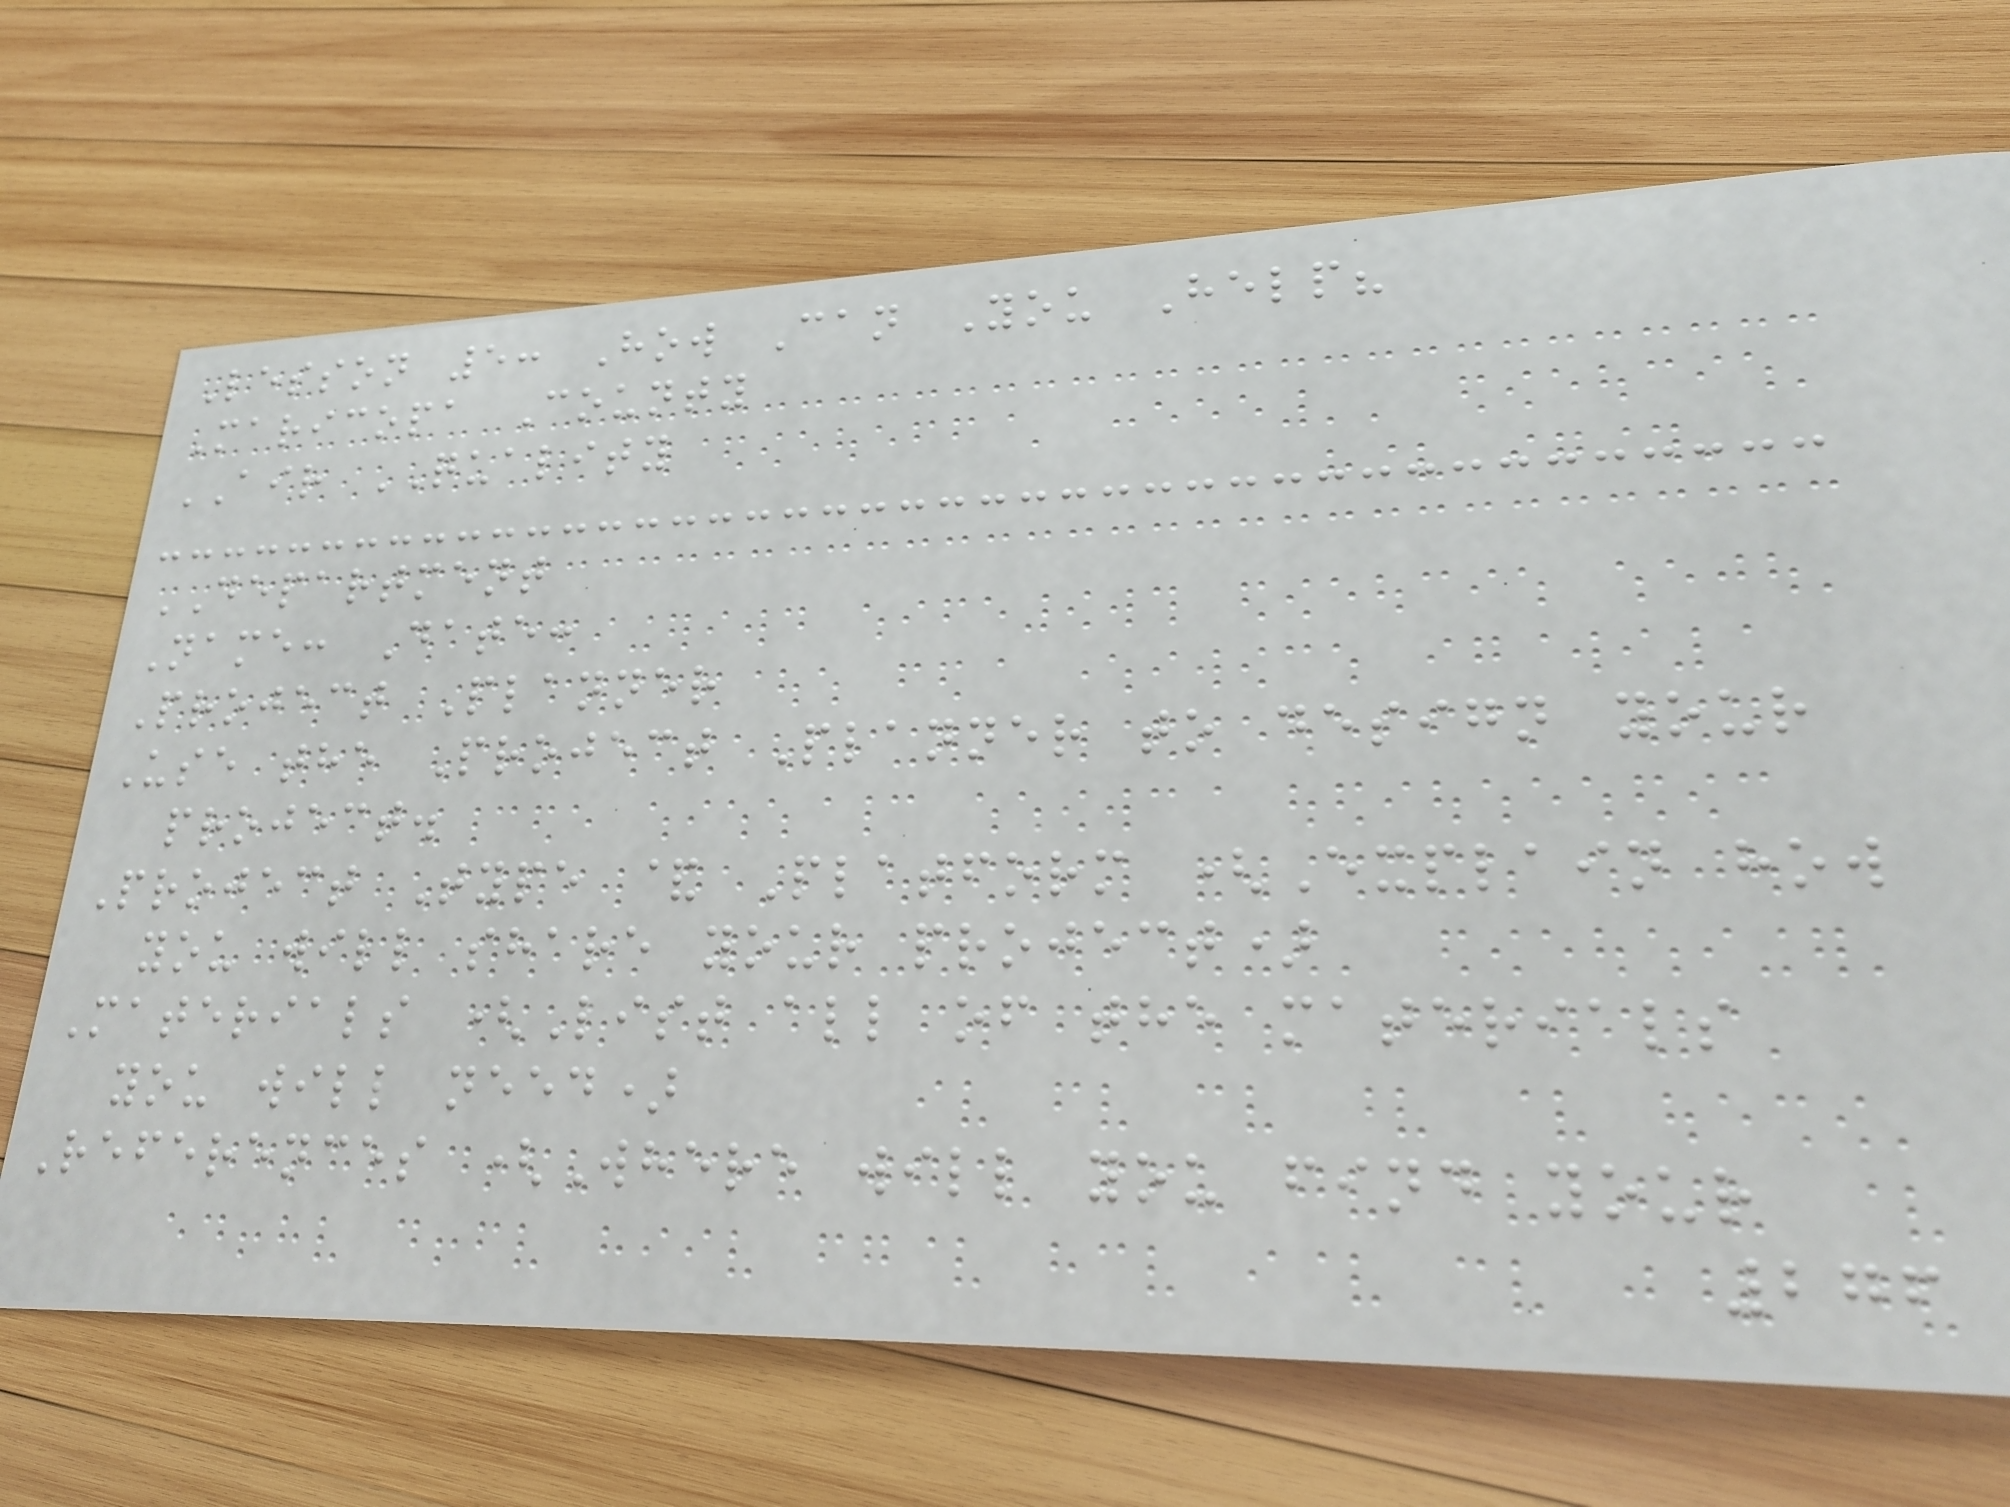Lesson 5: How Can You Help?
Maricopa County
AIR QUALITY
DEPARTMENT
Name: Date:
Project Planner
Use the Project Planner to design your
project.
Project Type & Platform (Explain how
you will share your project)
Materials (List all of the materials
you will need)
References (Where will you find your
276
